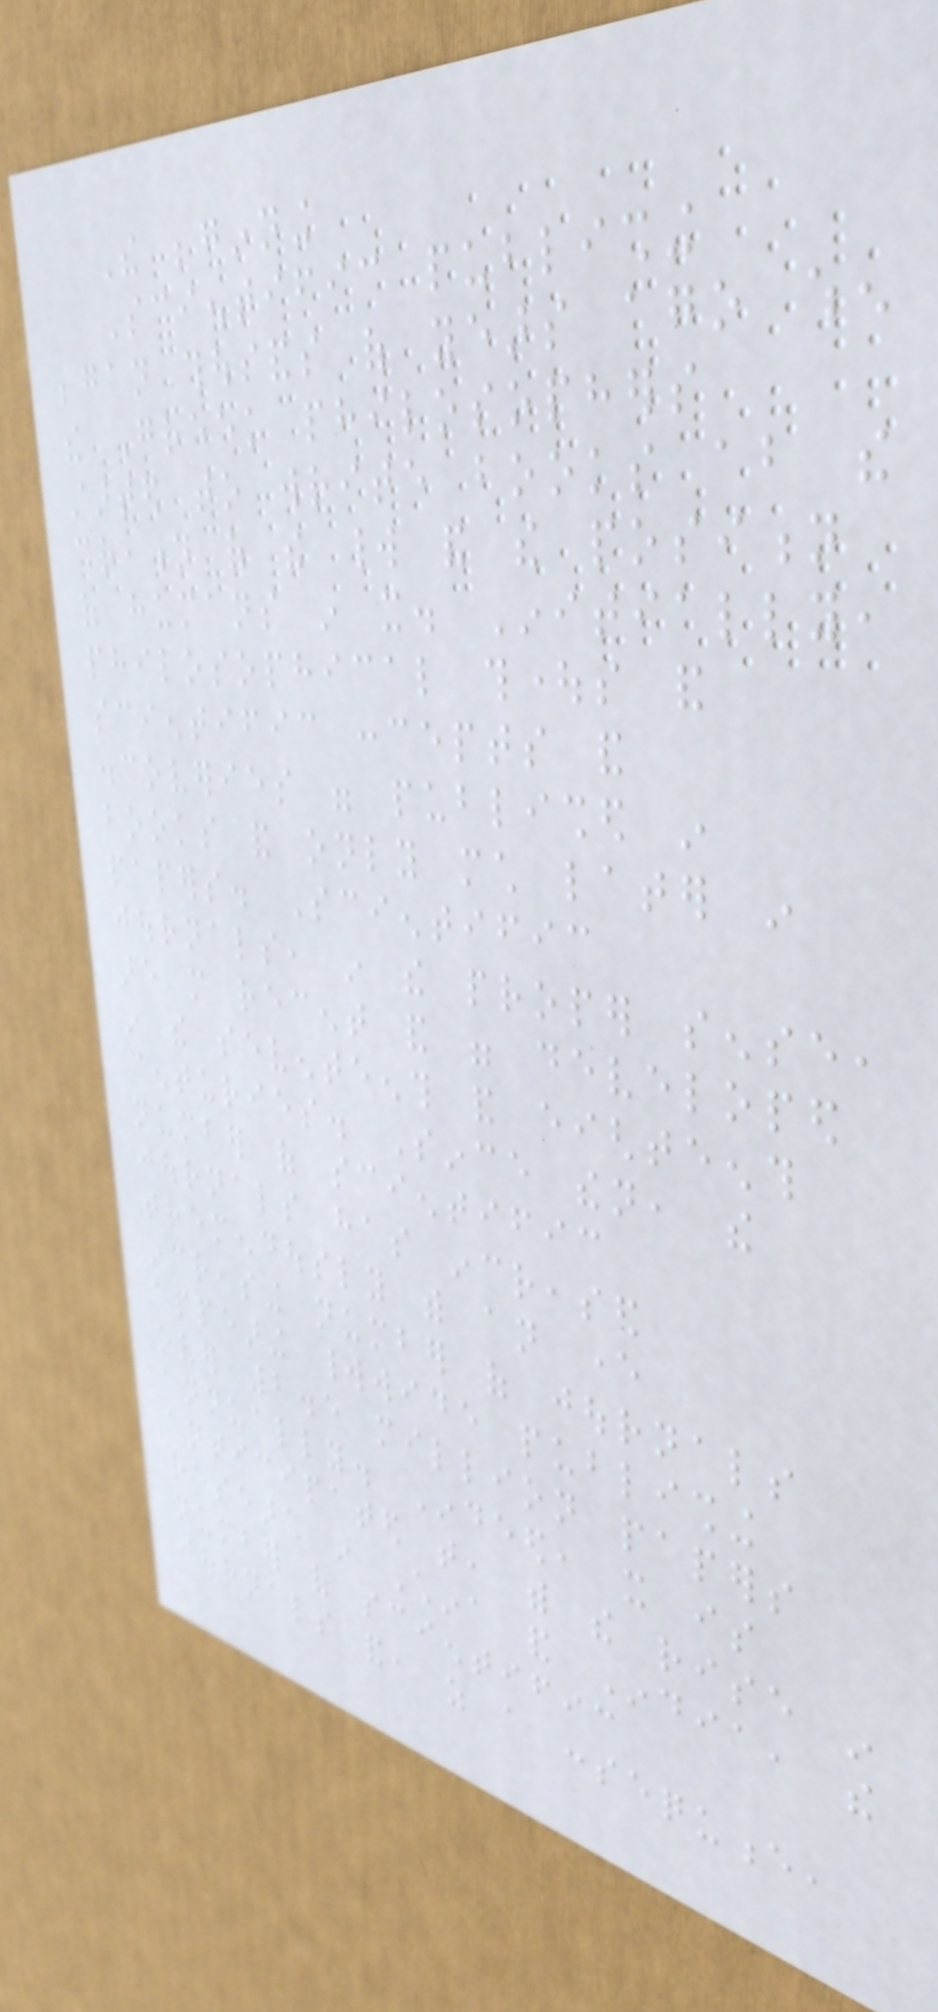The beginning
Scientific publishing
began thousands of years ago when
the Greek philosophers
started to write books about the
creation of the world and the position
of humans in it. Initially,
philosophical thoughts and
scientific concepts and
discoveries were published in
books and only much later in
papers. Scientific
journals, in the proper sense,
are more recent and were developed
in the seventeenth and eighteenth
centuries. Since then, the
number of scientific
journals has increased
tremendously with an ever
increasing number of journals
appearing worldwide publishing
over 2.5 million papers
annually. Indeed, it is
anticipated that, with the rise in
research in China and India, the
number of scientific
journals and, as a consequence,
